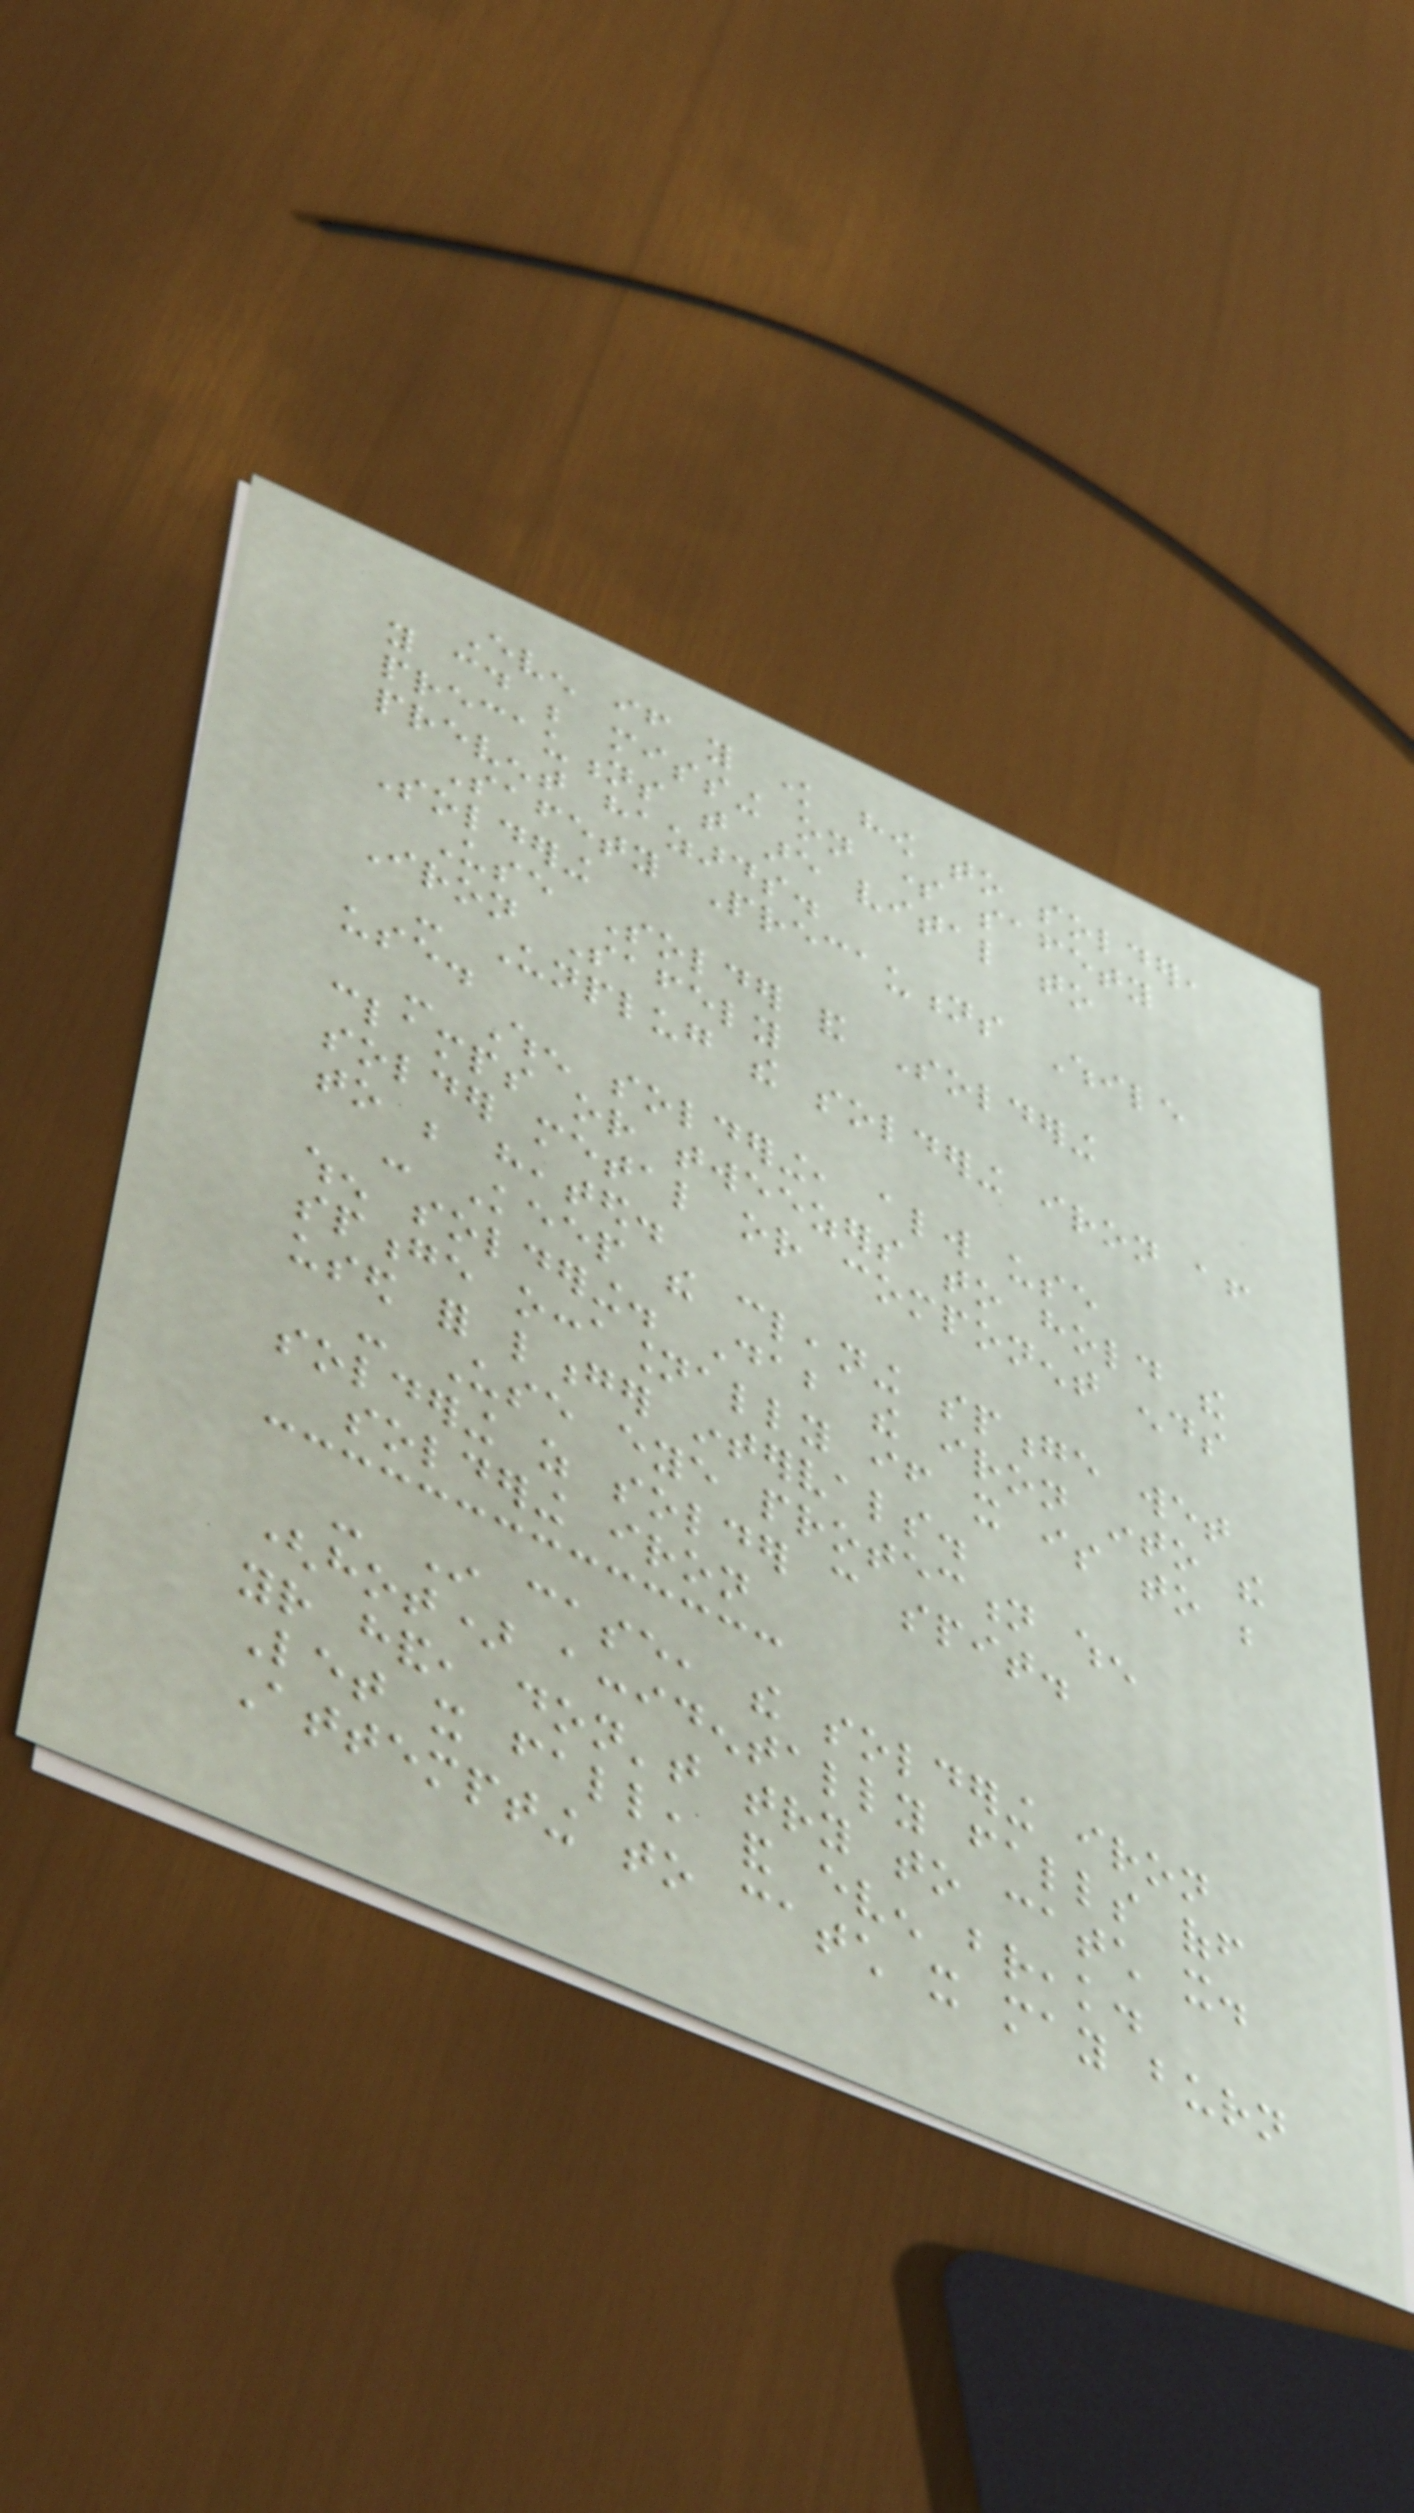Even if you know how to solder,
you could be missing on some safety
precautions that are vital to
prevent hazards.
Safety Precautions While
Soldering
Use Solder and Soldering
Iron Safely
- Unplug the soldering iron after
use.
- When soldering, always use
clamps or tweezers to hold the
solder metal or component ends
to be heated.
- Keep the cleaning sponge wet
when soldering. Dab the iron into the
sponge occasionally if it is to be
used for longer intervals.
- Use eye protection when
soldering as solder can spit.
soldering iron
- In case, the soldering iron
(hot) accidentally falls off
your hand, don't try to catch it.
Let it fall, and even break.
Attempting to catch it may burn
